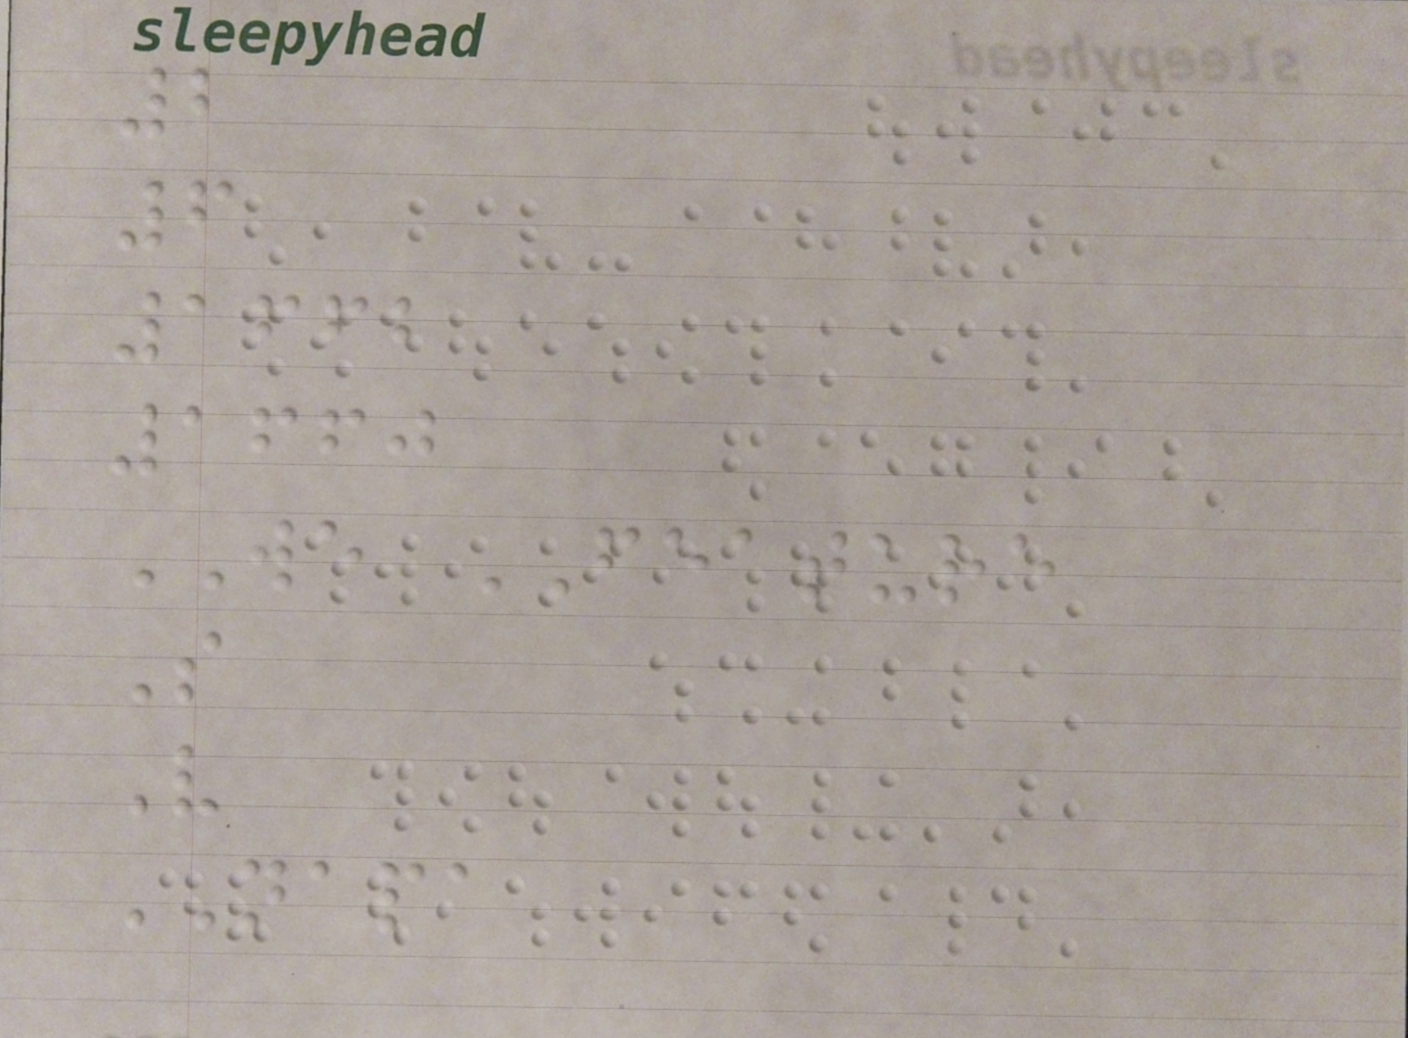2
6
1662
1660
WE FEATURE
S
V
NAPA
